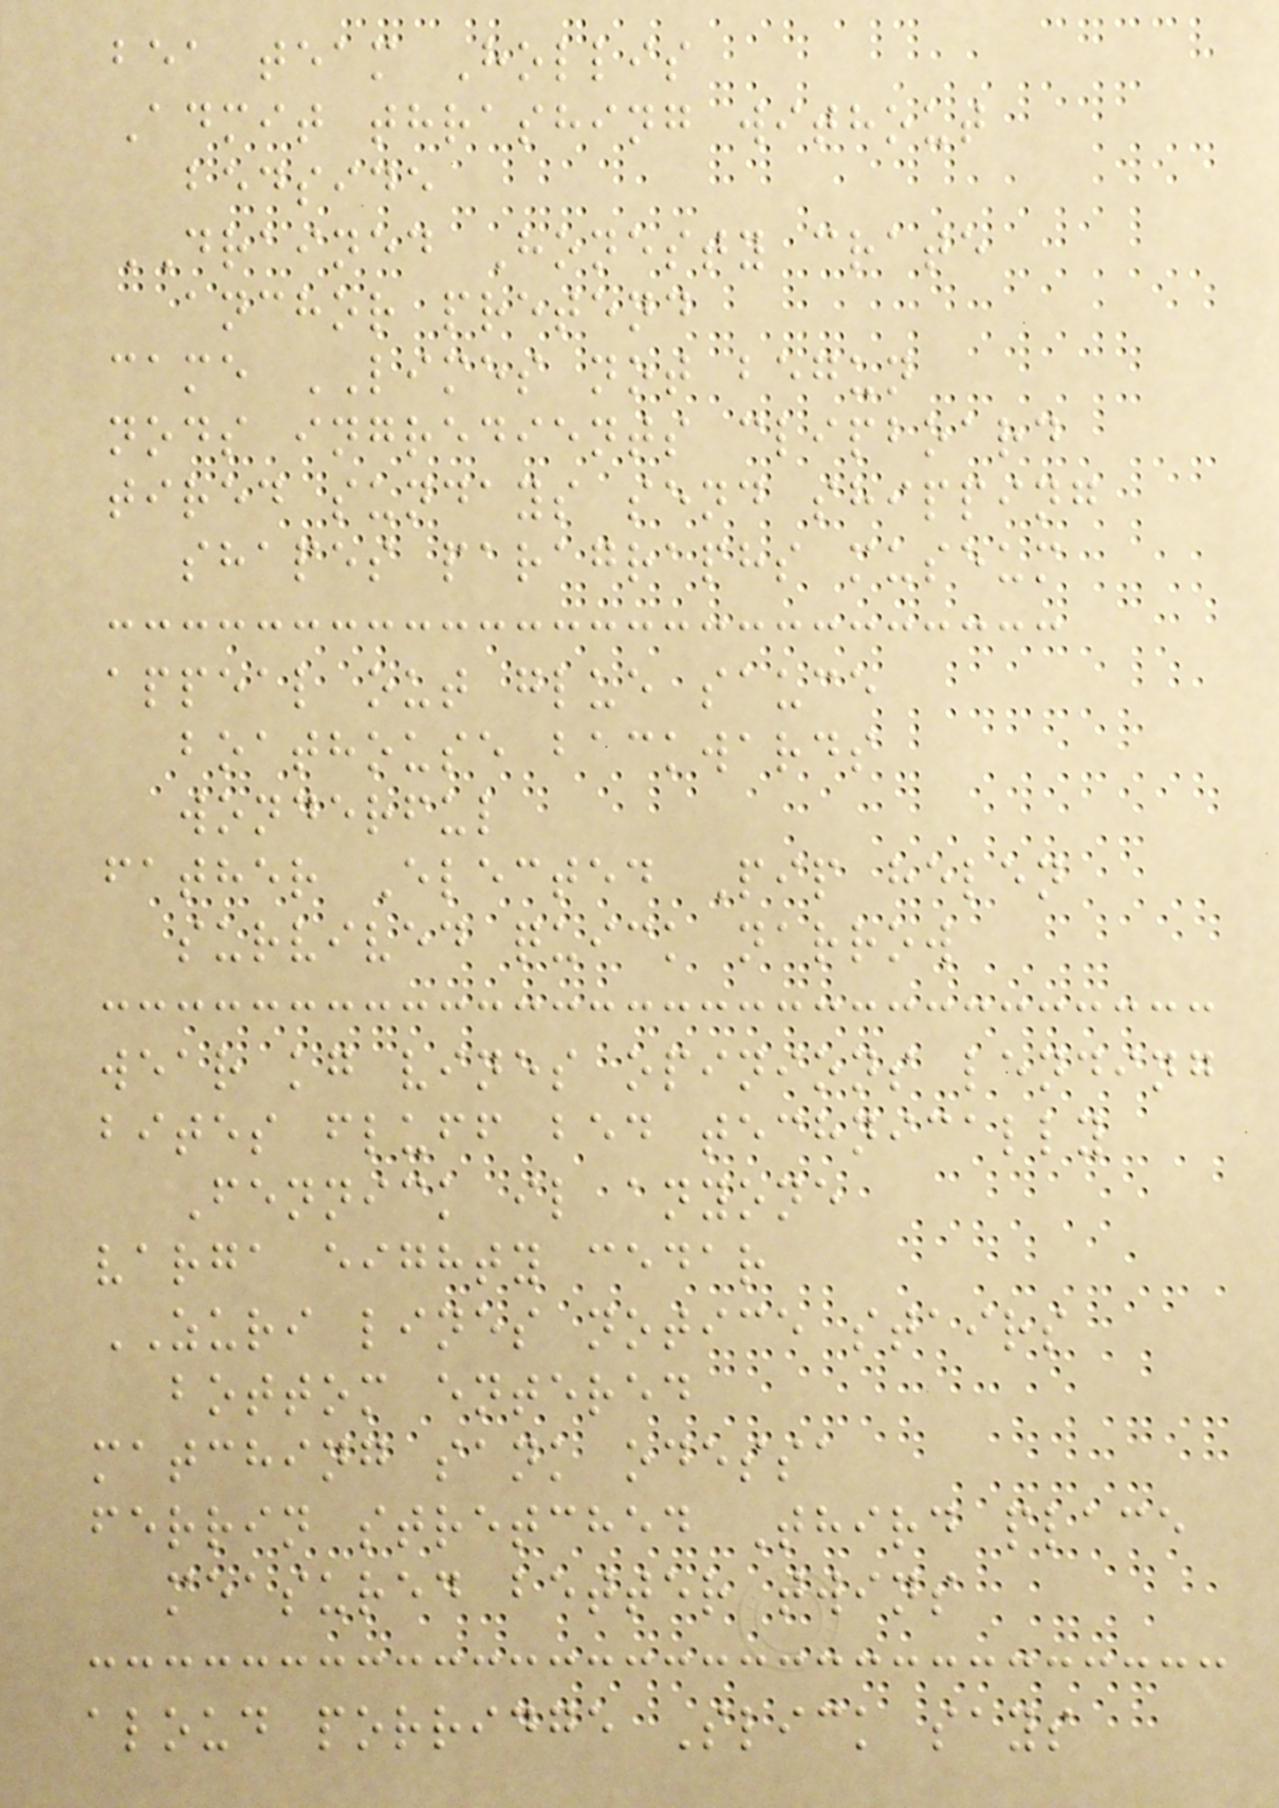bea team Hollis
Admit thrashing without
bedside
DRAINED Honesty crate
anchor pretend
came LIMES not begun
nods ingredients clipboard
tired sundays send shipping
shapes paragraphs museum
appeal out glue sauce
boathouse backwards
wonderful
father Elected Pip helen
survived quick narrow
wear kg vines opinions lending
bites fluff bed technically
Fennick il anyone
varga eighty cedar
ZURI lines notice stairs
bottom entered
matching sank odessa
ferrin stretched Third place
measured better twins
aloud porridge Slick says
